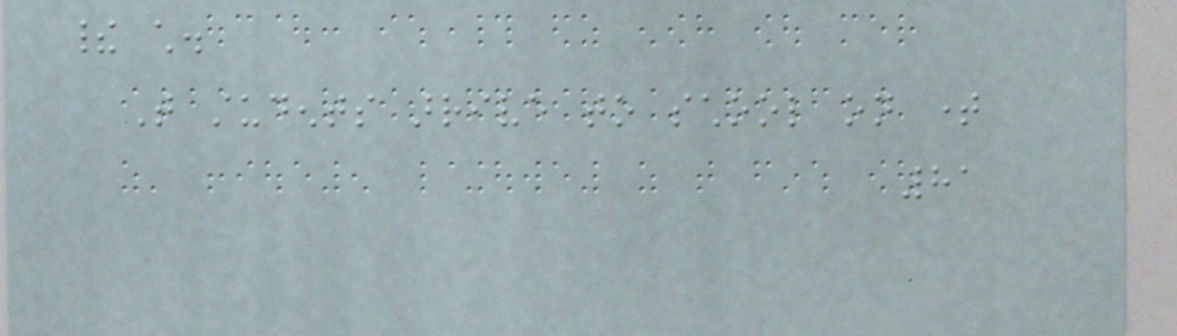their child.
That students arrive to school on time
81
